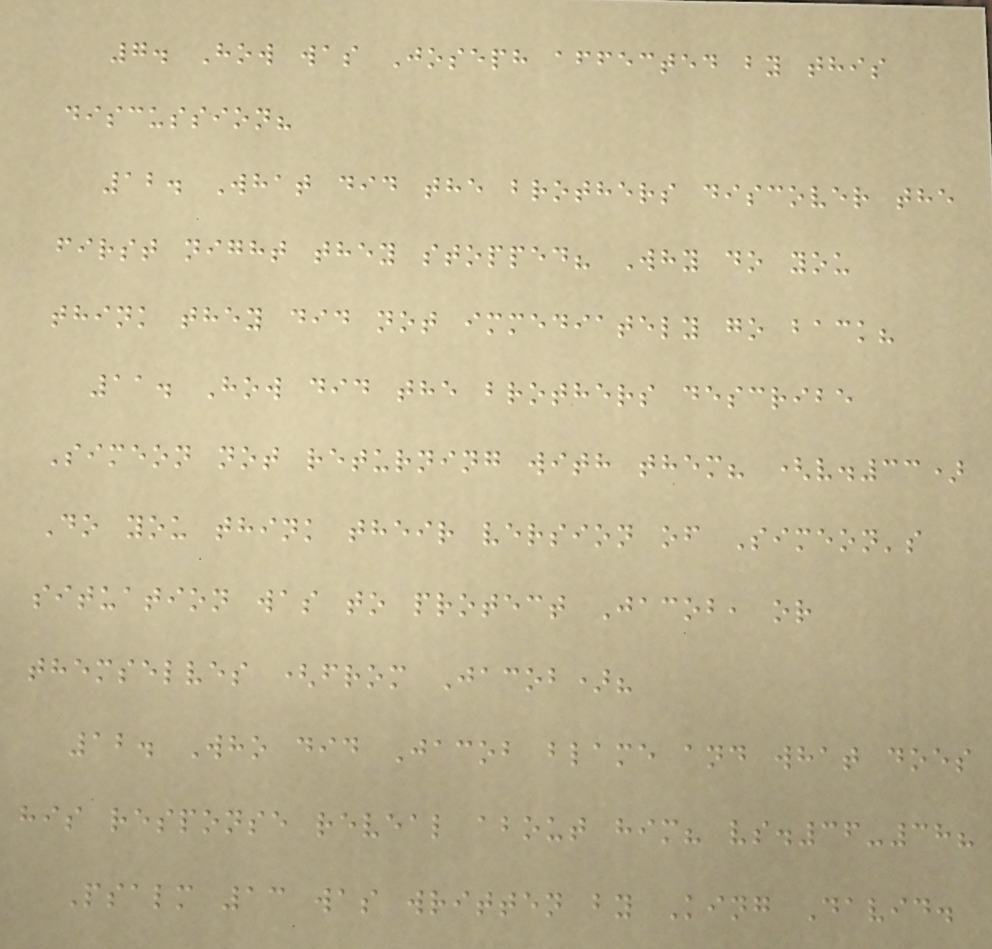7. How was Joseph affected by this
discussion?
12. What did the brothers discover the
first night they stopped? Why do you
think they did not immediately go back?
11. How did the brothers describe
Simeon not returning with them? (v.33)
Do you think their version of Simeon's
situation was to protect Jacob, or
themselves (from Jacob)?
12. Who did Jacob blame and what does
his response reveal about him? vs.36-38?
Psalm 13 was written by King David.
